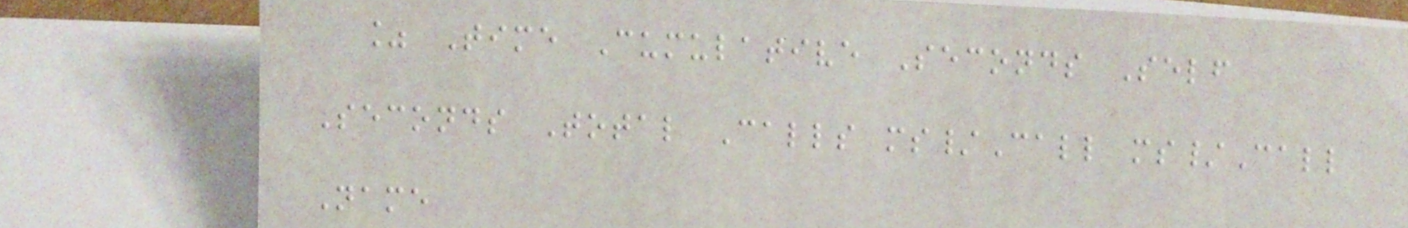% Time Cumulative Seconds Self
Seconds Total Calls ms/Call ms/Call
Name
